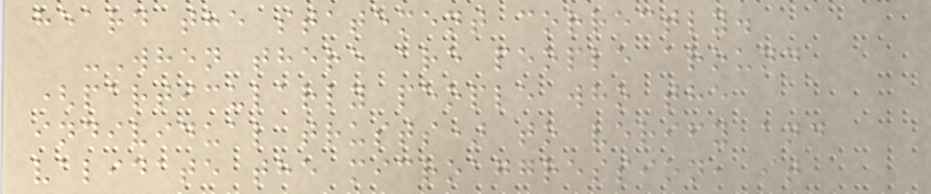heard the statement correctly.
-When there are people around
(particularly people who the
individual trusts) to verify and
validate the microaggression, it
